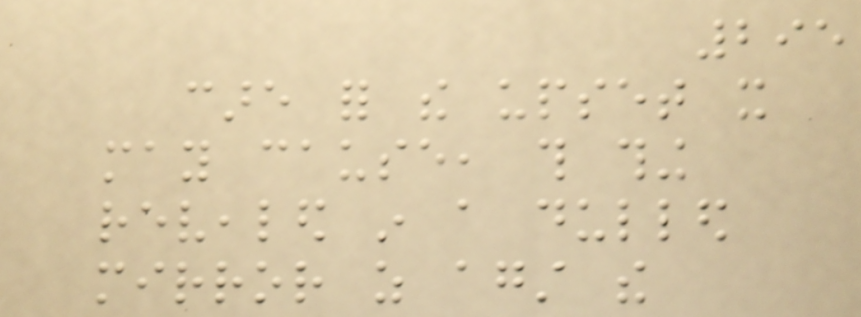295
care for the upset it
may cause, this thing
revealed in a dulled
mirror as against the
